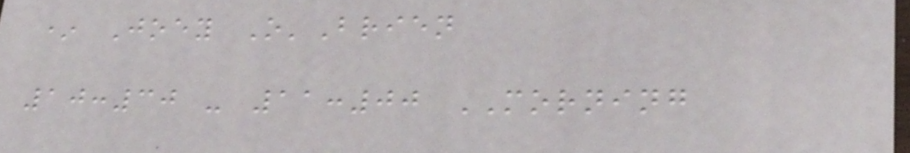* Joey O'Brien
10:30 - 11:00 MORNING
